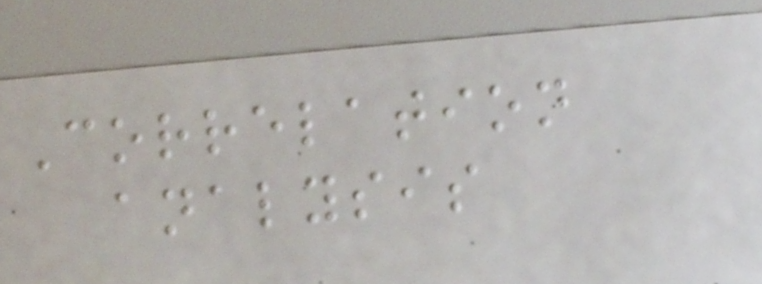Correlation
analysis
